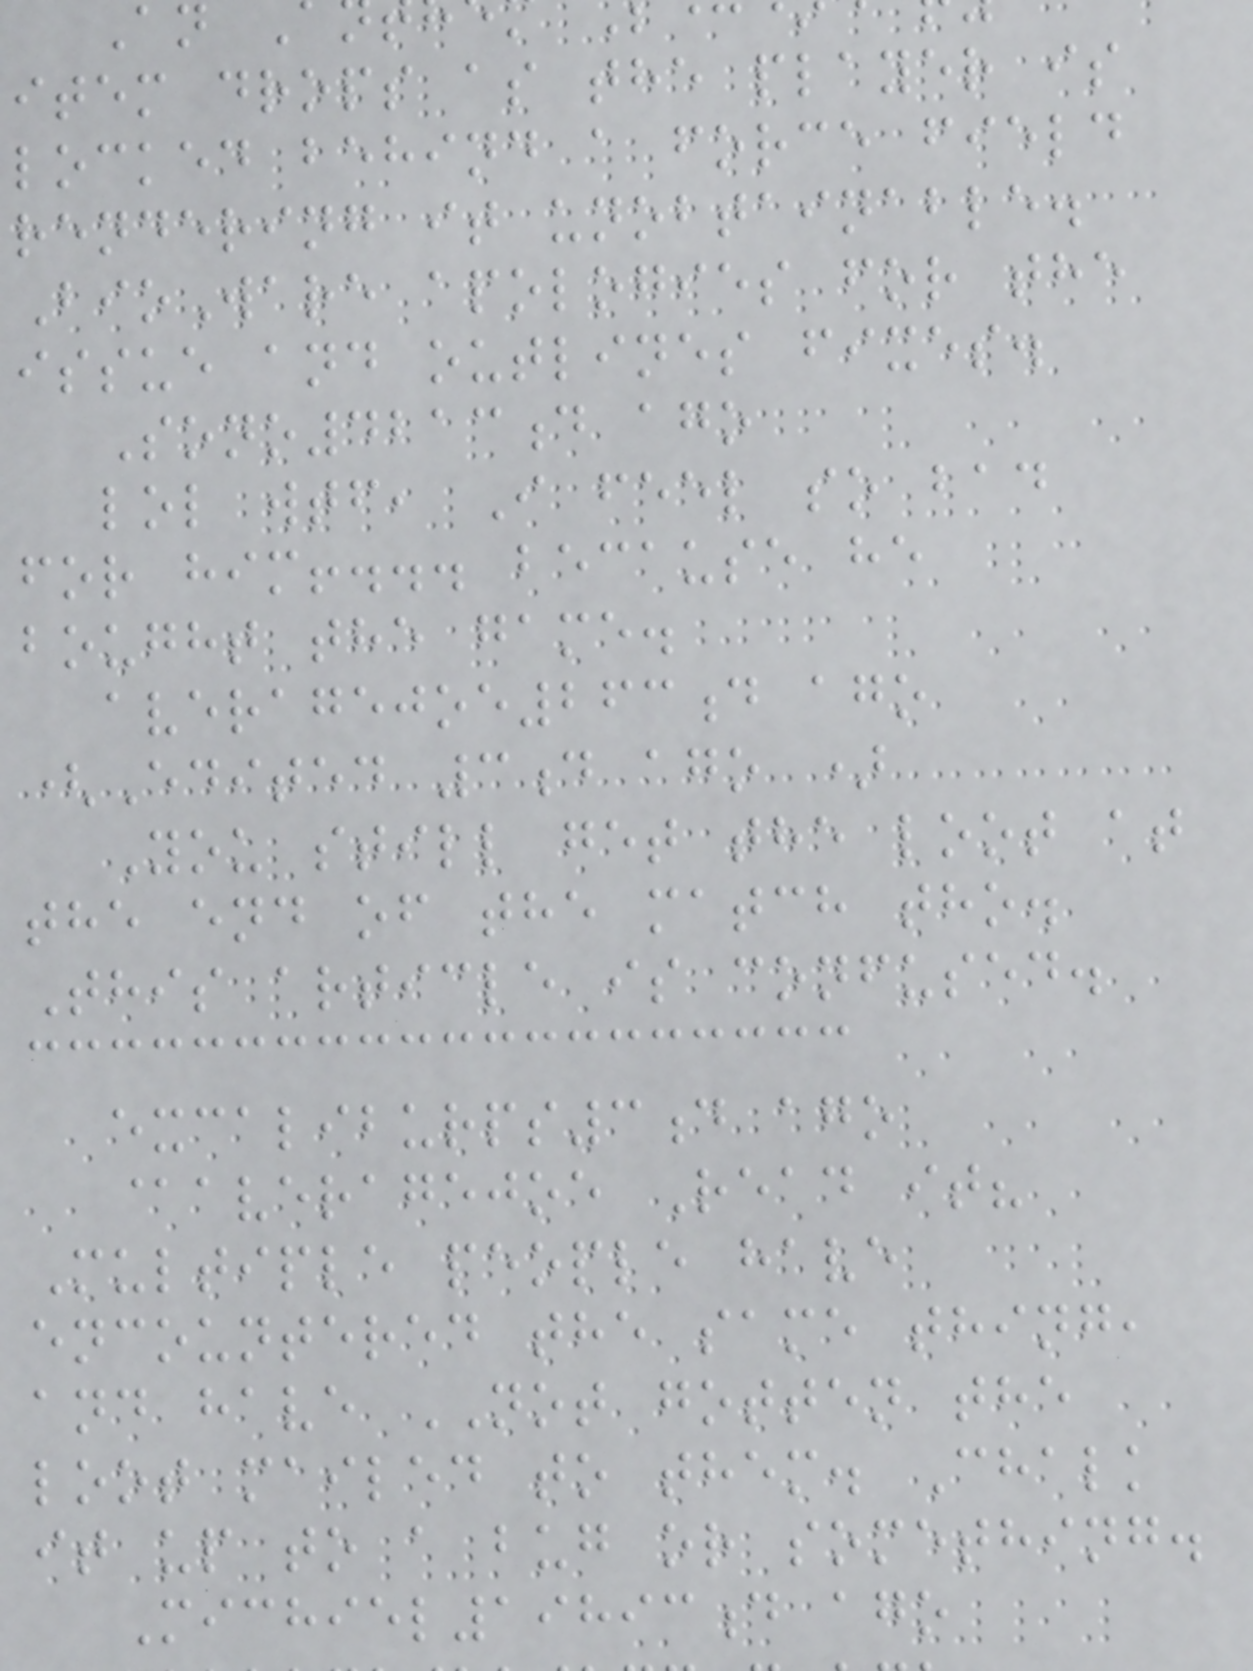item drops as the player is
locked behind a force field
rendering it unobtainable.
BioWare apologies for the
issue and outlines fixes.
Sono4213d ago
lol wtf, I feel so bad
for him!... because he
bought the game.
averagejoe263d ago
(Edited 3d ago )
You still get the loot at
the end of the match tho.
This article is confused.
excaliburps3d ago
@averagejoe Read it?
Multiple people have
encountered the same thing,
and have NOT gotten the
loot mailed to them. Chalk
it up to a bug or something.
Michiel19893d ago
